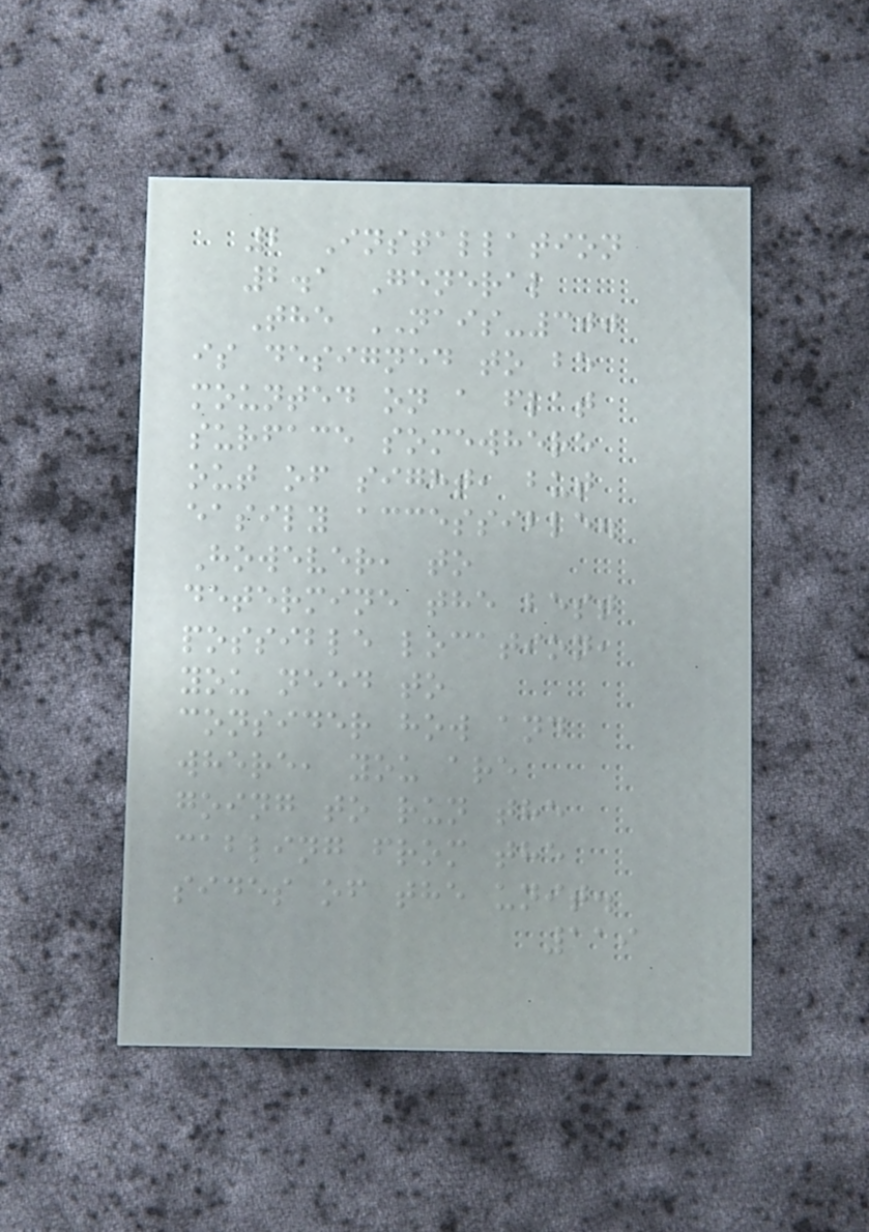2 Installation
2.1 General
The NAIS-300
is designed to be
mounted on a flat
surface somewhere
out of sight, but
easily accessible.
However, to
determine the best
possible location,
you need to
consider how and
where, you are
going to run the
cabling from the
sides of the unit.
119
